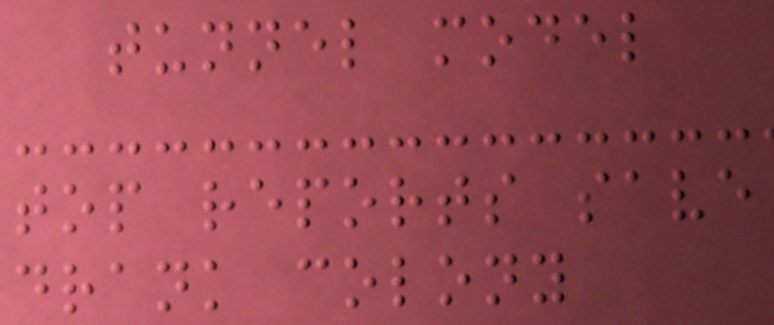tunnel model
top reports save
drank colony
